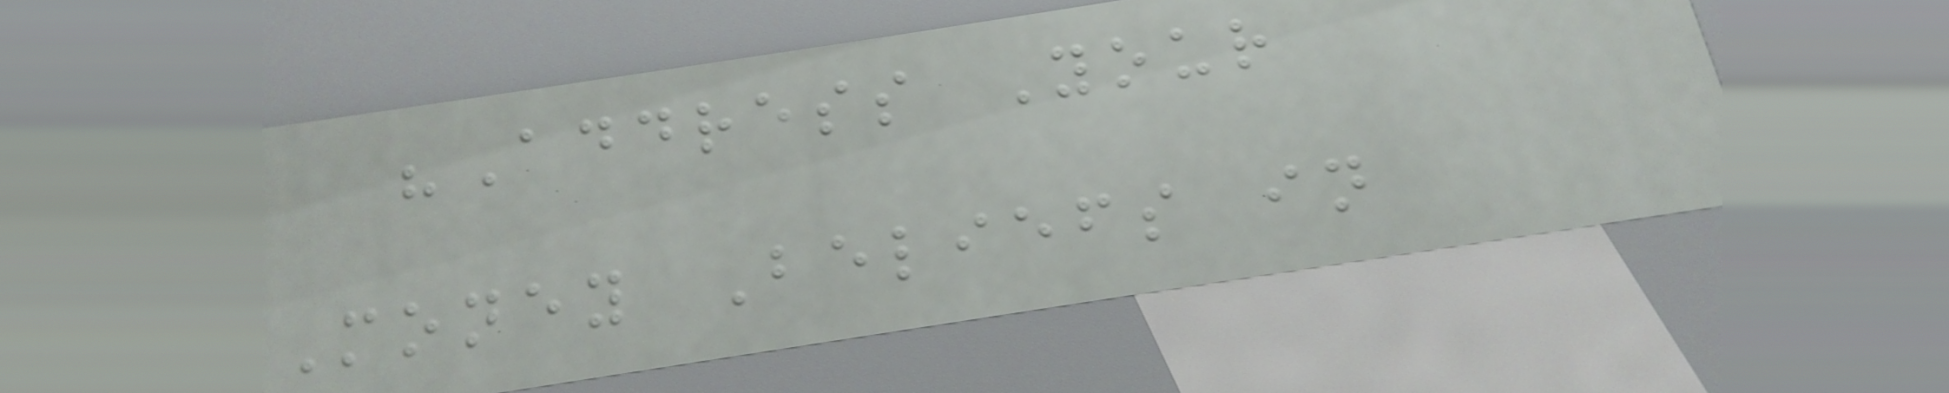"Address Your
Money Beliefs in
